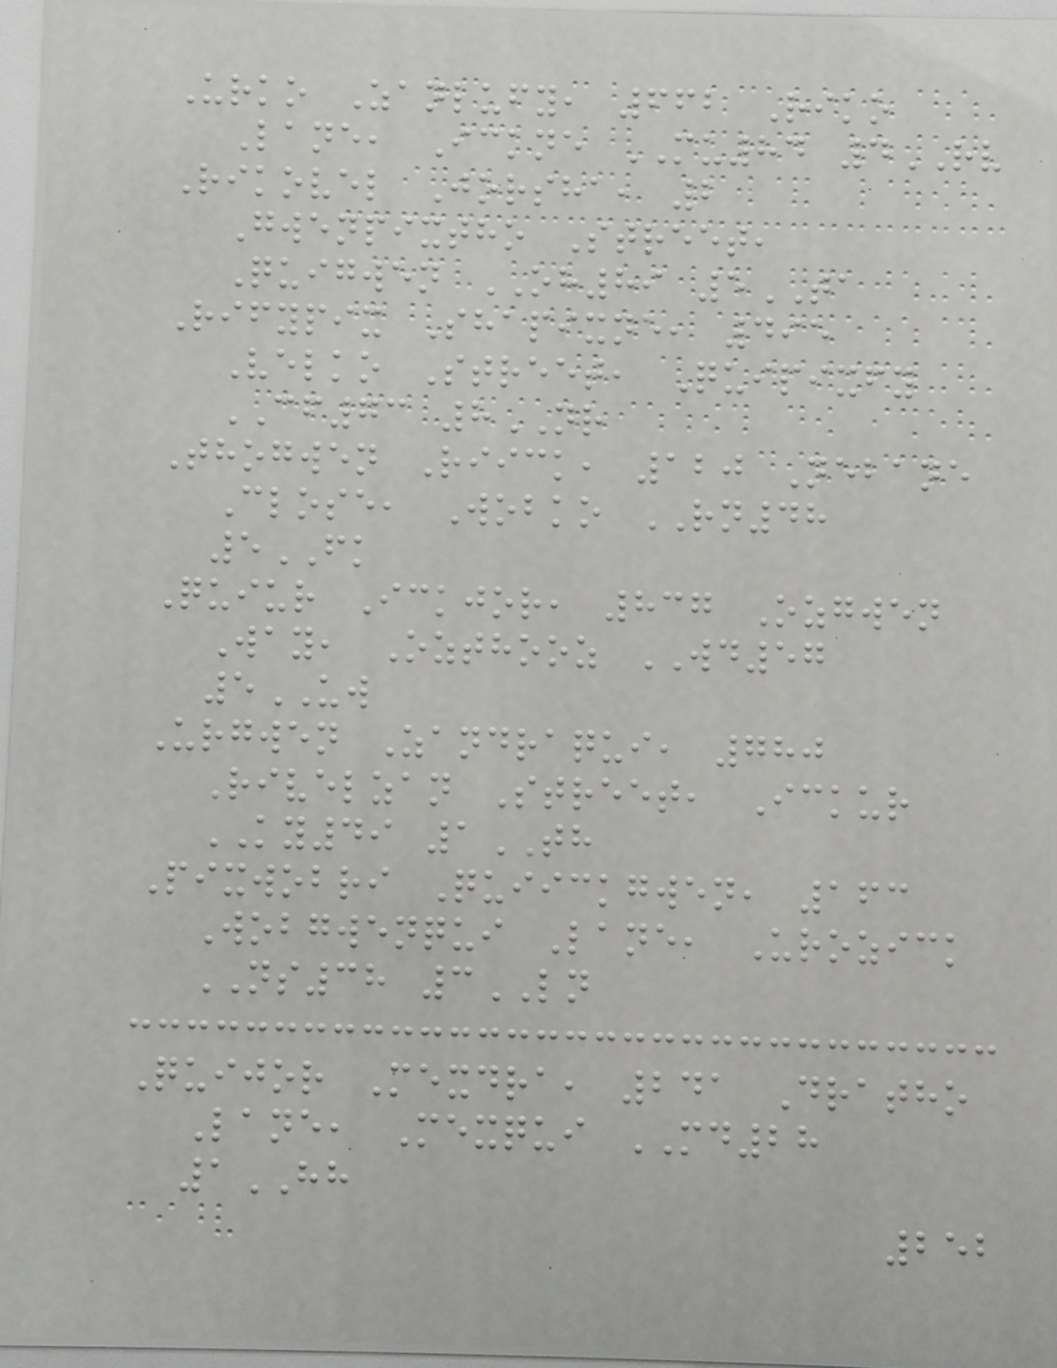Urko Zanlufy, 662 Riko
Lane, Ickne MU84 4RV
Rikovel Jorsha, 2
Gwenpixtho Street,
Quigwen OH89 5TA
Rifypix Shapixne, 495
Velko Street, Quipixfy
CF73 8NR
Thogwen Riick, 120 Nebane
Close, Wobko RN48
5FK
Quiur Ickjor, 837 Ozgwen
Way, Ozthooz WD57
5UW
Urgwen Zandraqui, 780
Rivelzan Street, Ickur
KY49 1TH
Pixwobri Quiickgwen, 163
Wobgwenqui Lane, Urozick
NS38 3LN
Quijor Mexdra, 241 Dratho
Lane, Mexqui MD28
1HH
252
